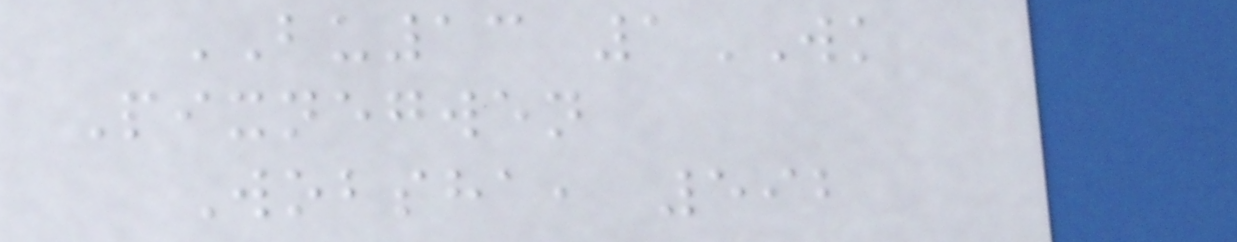BU13 1WK
Pixnegwen
Wobsha, 592
